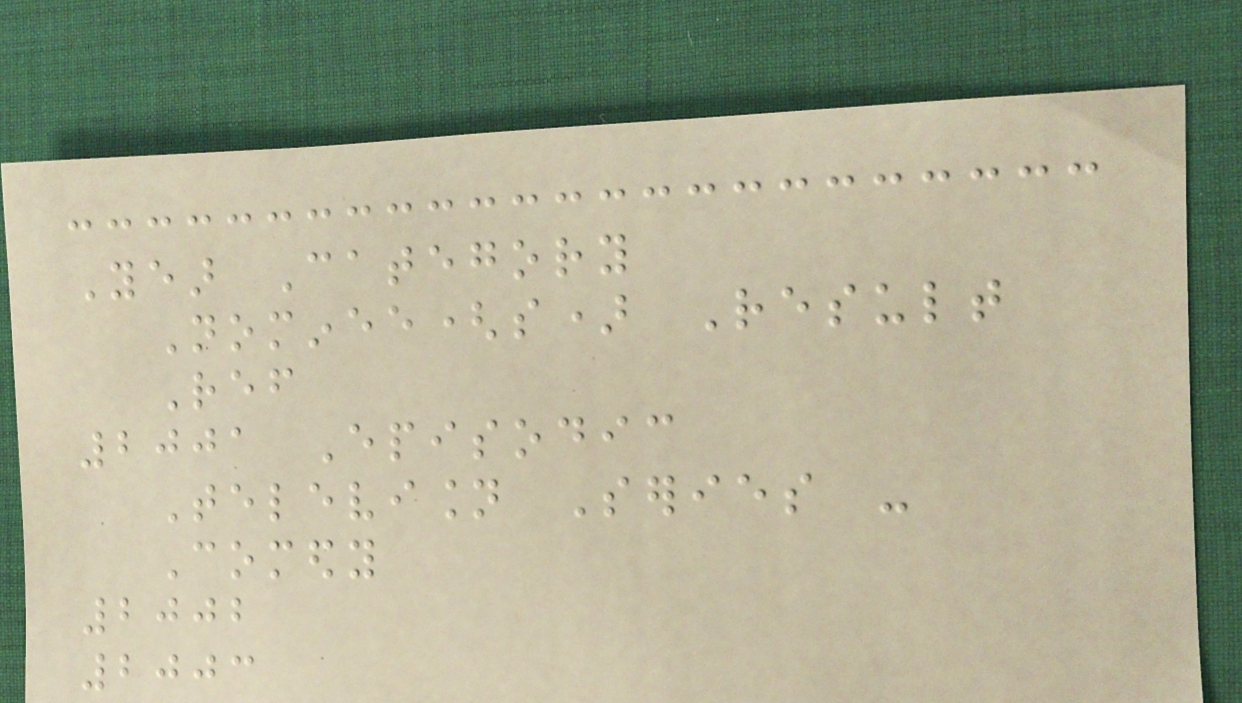Year Category
Nominee(s) Result
Ref
2001 Episodic
Television Series -
Comedy
2002
2003
